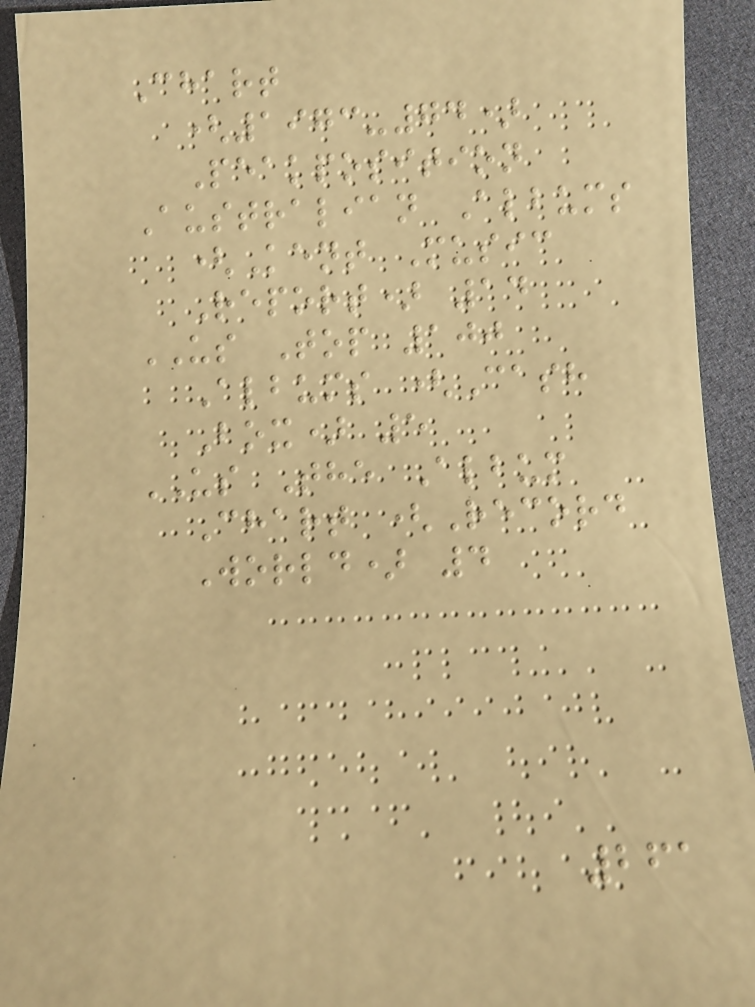Chart
(1973-74)
Peakposition
Australian Albums
(Kent Music
Report) 14
US Top 100
Albums (Cash
Box) 5
US The Album
Chart (Record
World) 4
261
